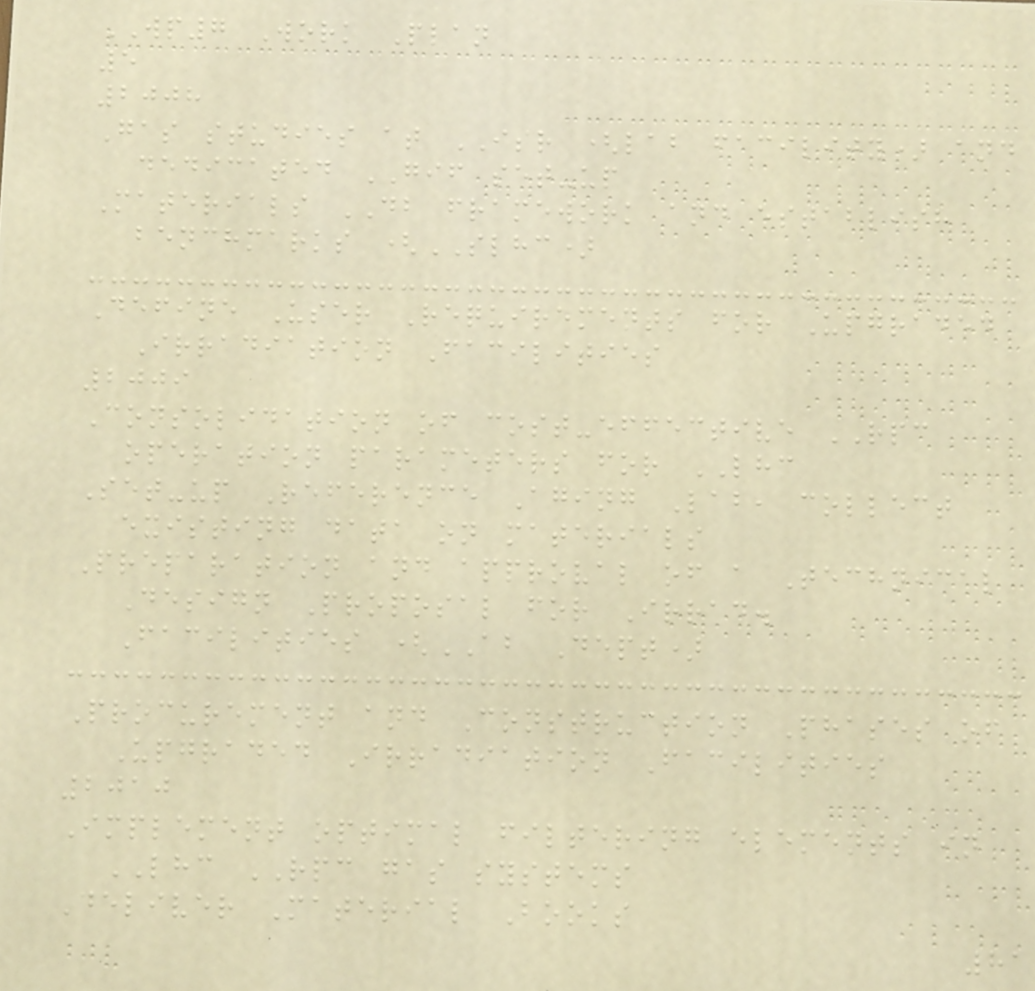WP7 Work Plan
5
2008
Gas studies at ISR (lab facility) and
dedicated GIF set-up
Materials DB framework and establish
benchmarks (SLHC)
Define User Requirements for Upgraded
Irradiation Facilities
2009
Consolidation of cost-effective RPC
operation parameters for LHC
Set-up Reference Aging Lab, collect
existing data on materials
Preparation and approval of a Technical
Design Proposal for Irrad.
Facilities (AB Dept)
Procurement and Construction Phases of
Upgraded Irradiation Facilities
2010
Implement optimal filtering elements in
LHC RPC gas systems
Deliver Material Books
81
